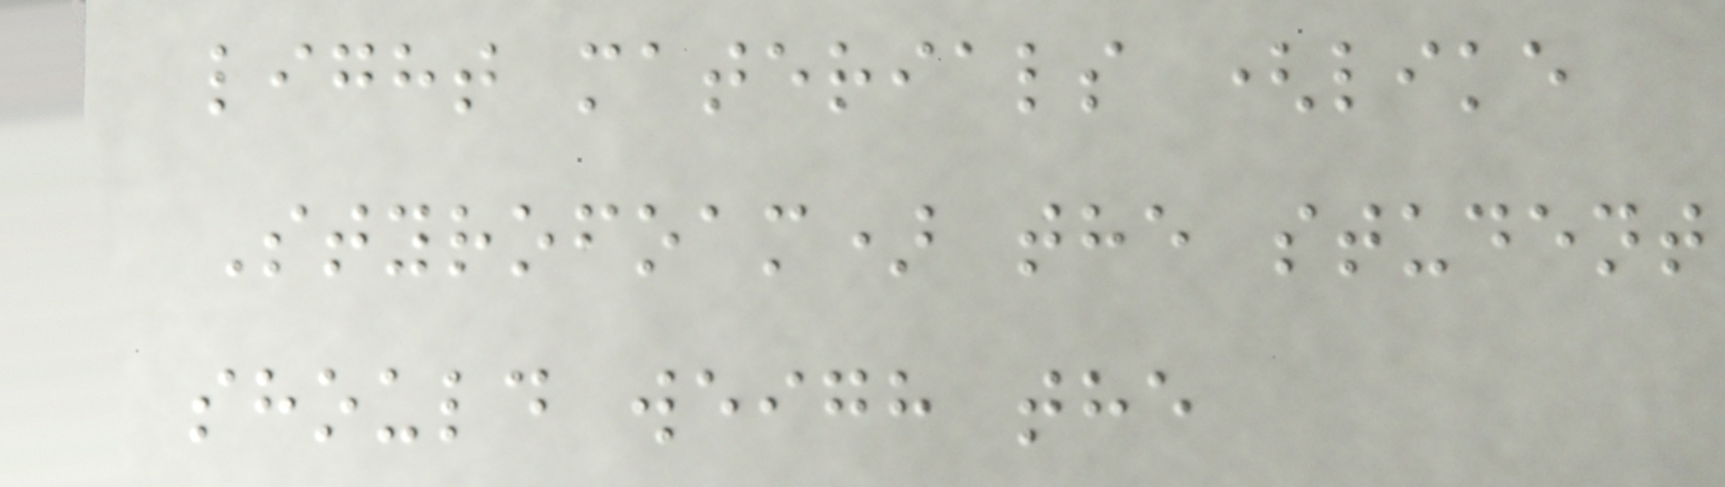light materials (like
Styrofoam) the student
should weigh the
